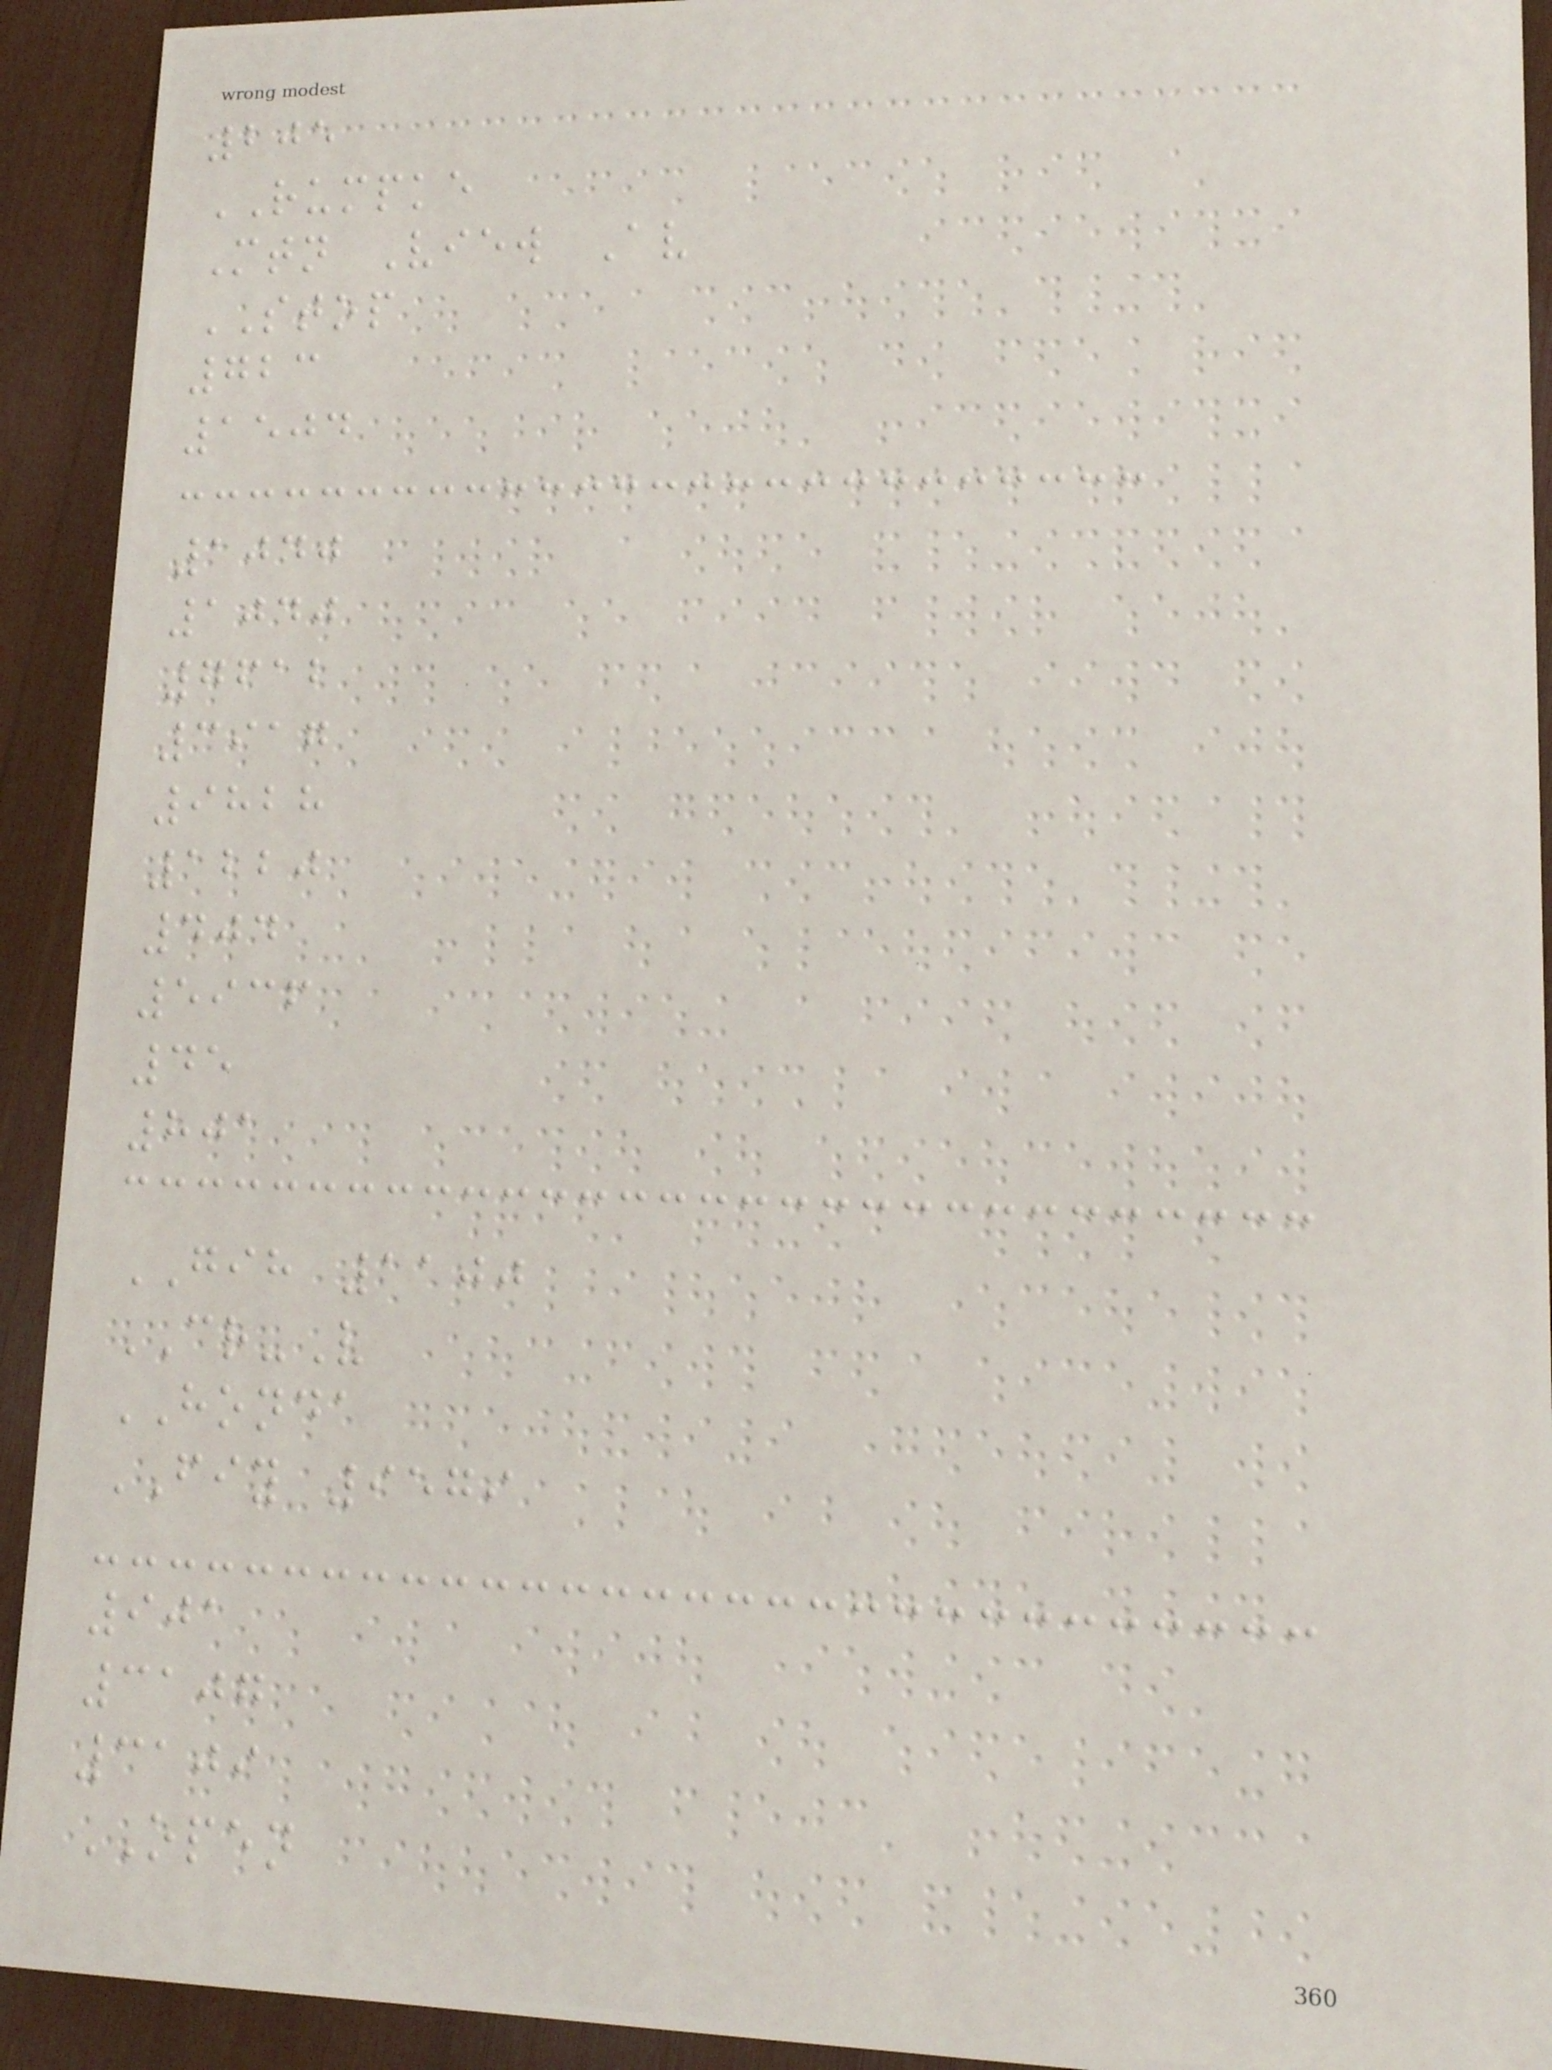205
RUMPKE
Mtn View Av
STOP
723
1504
1040
1040
7612
3917
9828
1220
404
5936
45
801
GIH 1100
CR-V
HONDA
FIY 9579
901
3107
3109
OPEN
